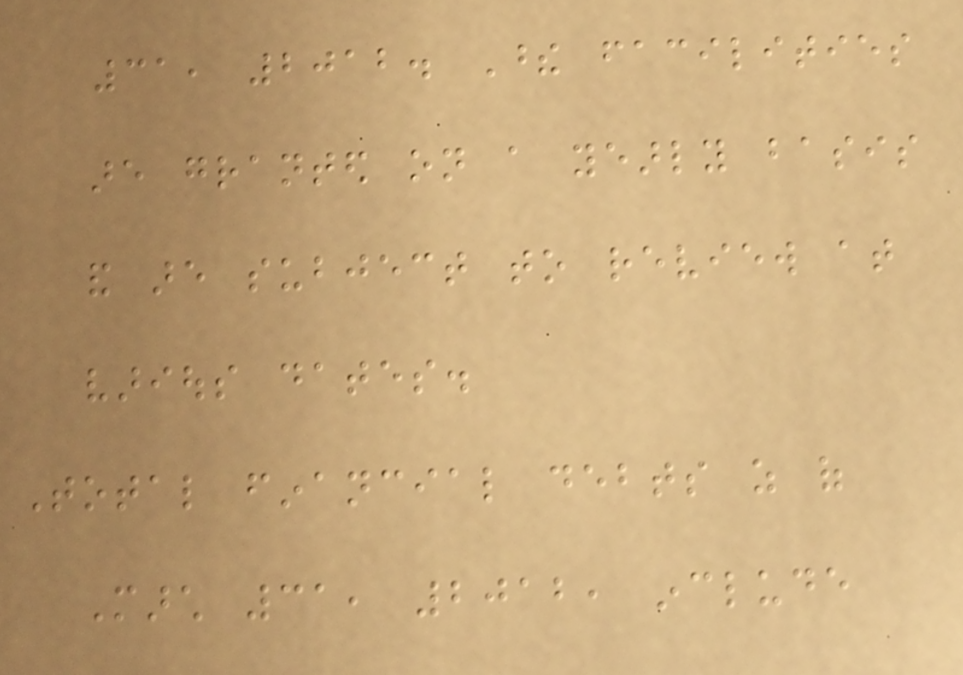31, 2012. These facilities
are granted on a yearly basis
and are subject to review at
various dates.
Total financial debts as of
March 31, 2012, include
